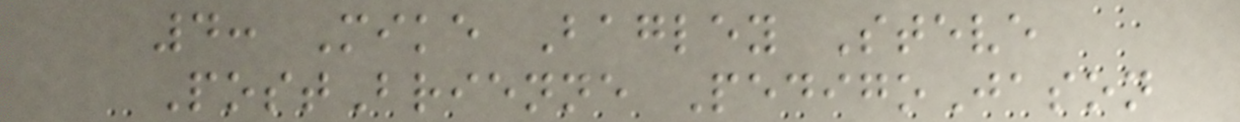4: Mike Bagley Steve
PostBrienne PedigoJason
